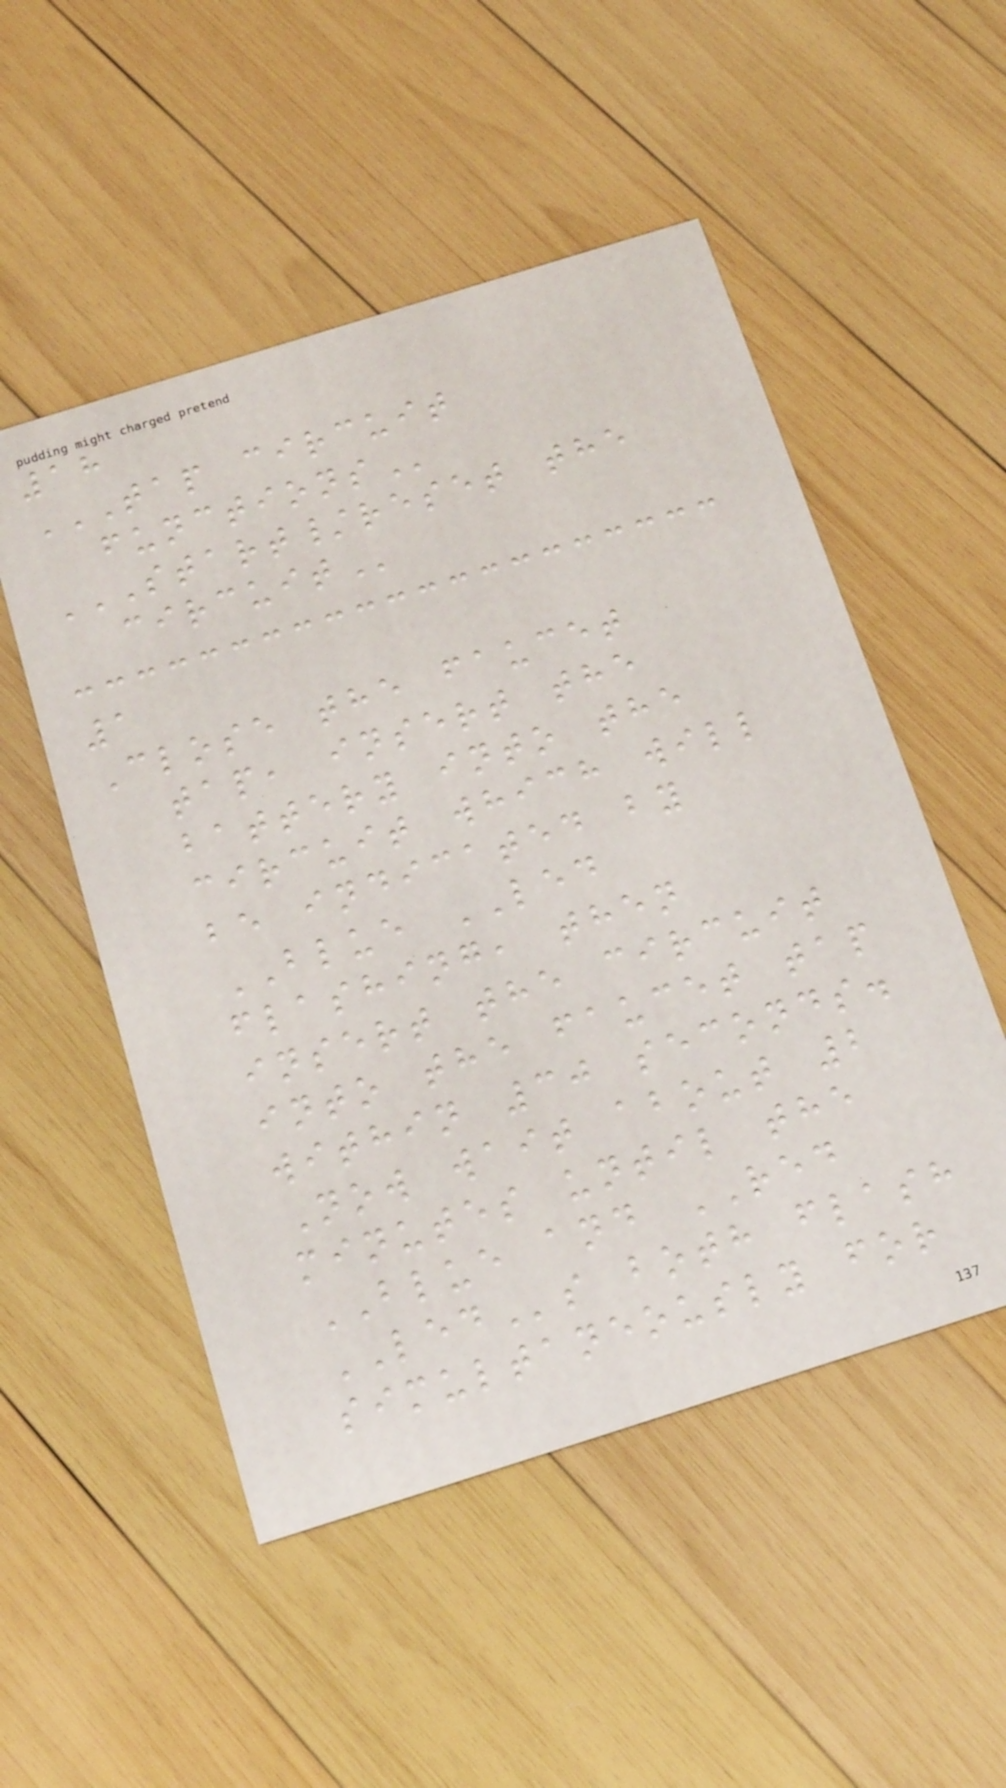18
TAP CIRCUIT
FUNCTIONS
START/RESET THE
CIRCUIT
1
Close the faucet
tap, insert the
battery into the
circuit which will
be indicated by
BLUE LED
flashing, then
insert the circuit
into the faucet tap
within 30 seconds.
Now wait about 2
minutes until the
BLUE and RED
LEDs both flash
simultaneously for
